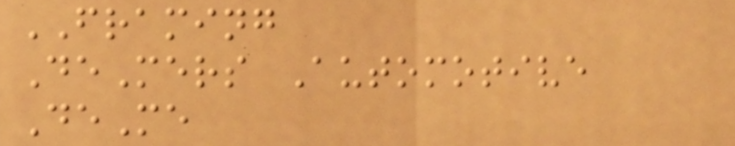FRAMING
DeMers Automotive
DeMe
